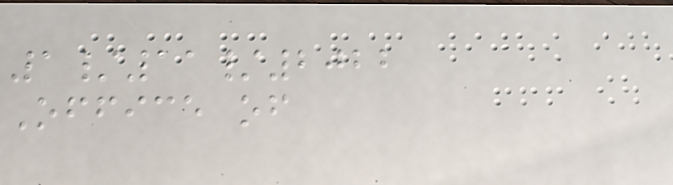1/11/2022
Office of
